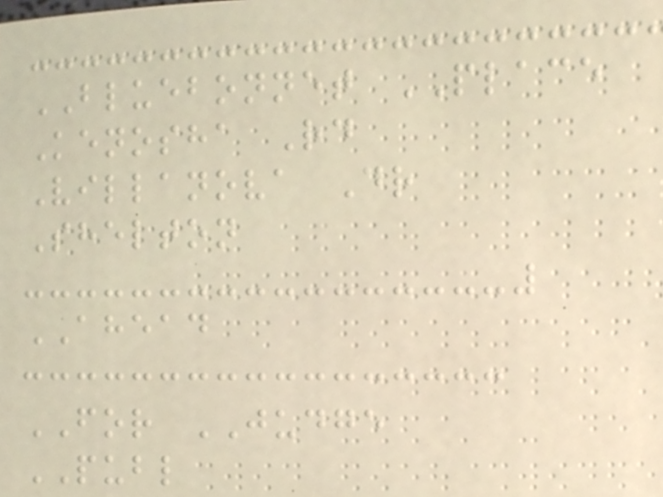BLUEBONNET PLACE
Kenosha Rd
Villanova Dr
Shelton
AHEAD
FOR JUDGE
PUBL
